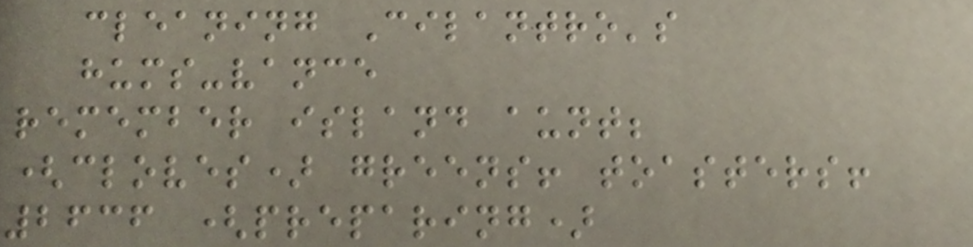cleaning Cilantro's
hums-vance
remember island aunt;
(cloves) greens! toasters!
2636 (preparing)
